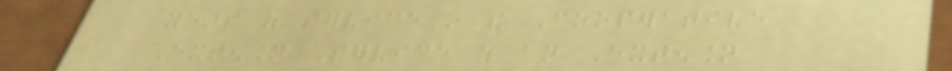years of service in the Cooperative
Extension Service as an Extension
